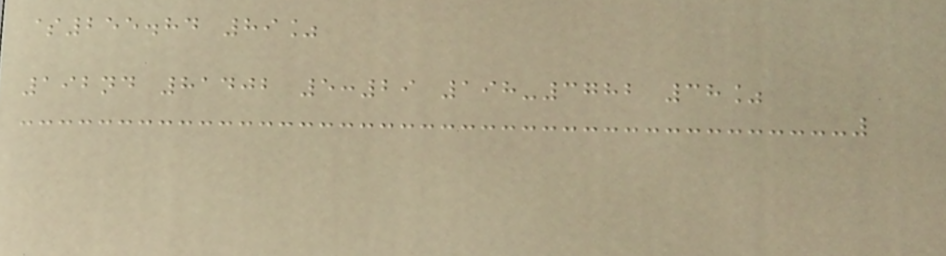$255.84 89%
192nd 81402 5:29 198-3782 38%
